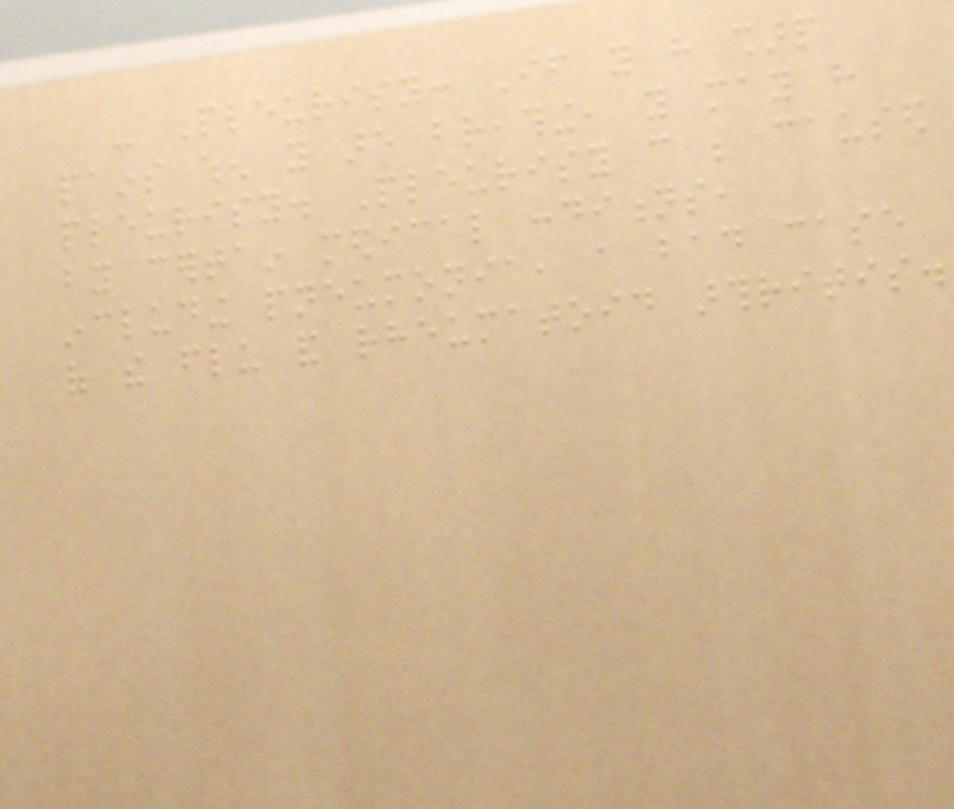- Pleurisy: If you have sharp
pains when you are breathing, you may have
pleurisy. Pleurisy can be caused
by certain medical conditions,
including pneumonia, a bad case
of the flu and rheumatoid arthritis.
